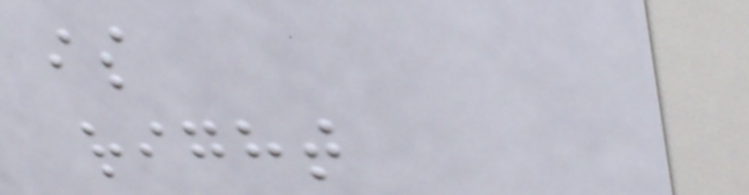is
right
